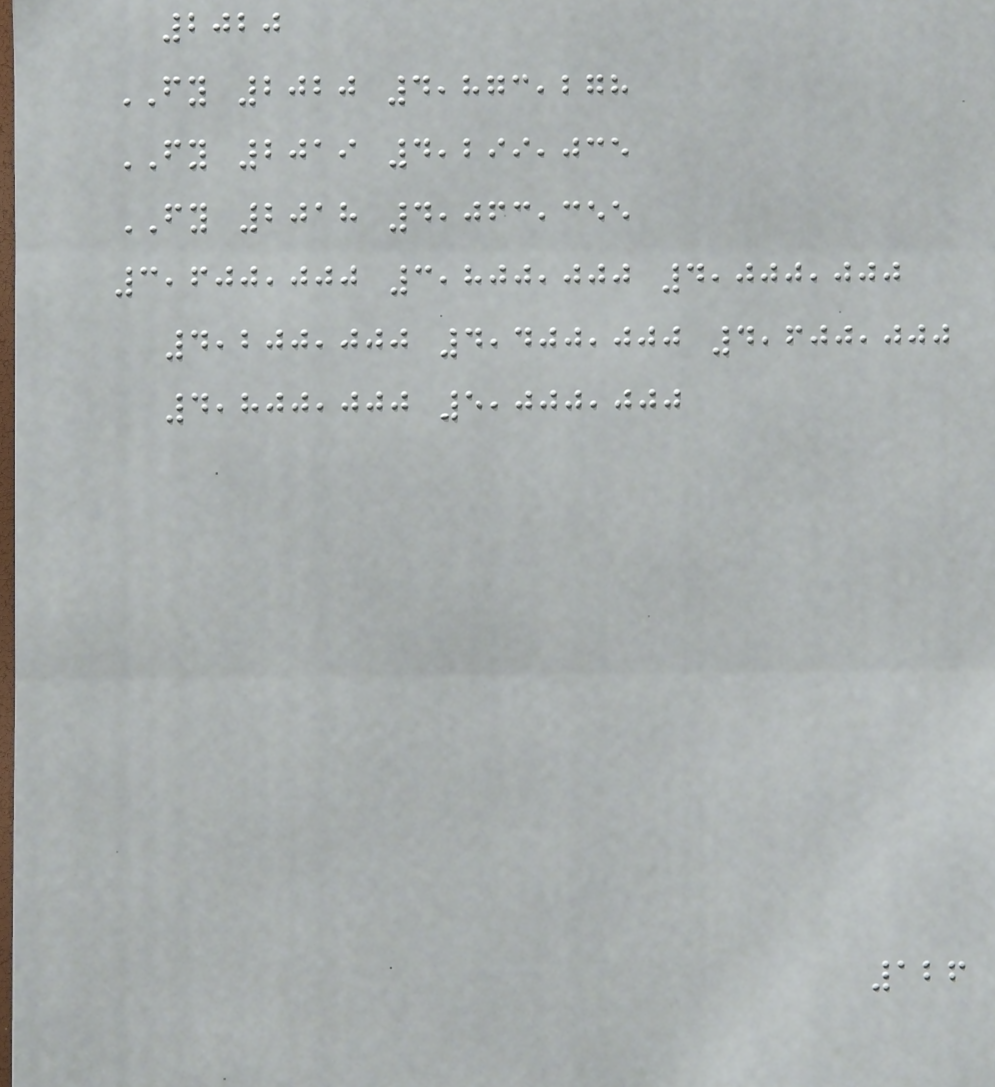2020
FY 2020 4,873,278
FY 2019 4,299,035
FY 2018 4,063,355
3,600,000 3,800,000 4,000,000
4,200,000 4,400,000 4,600,000
4,800,000 5,000,000
126
